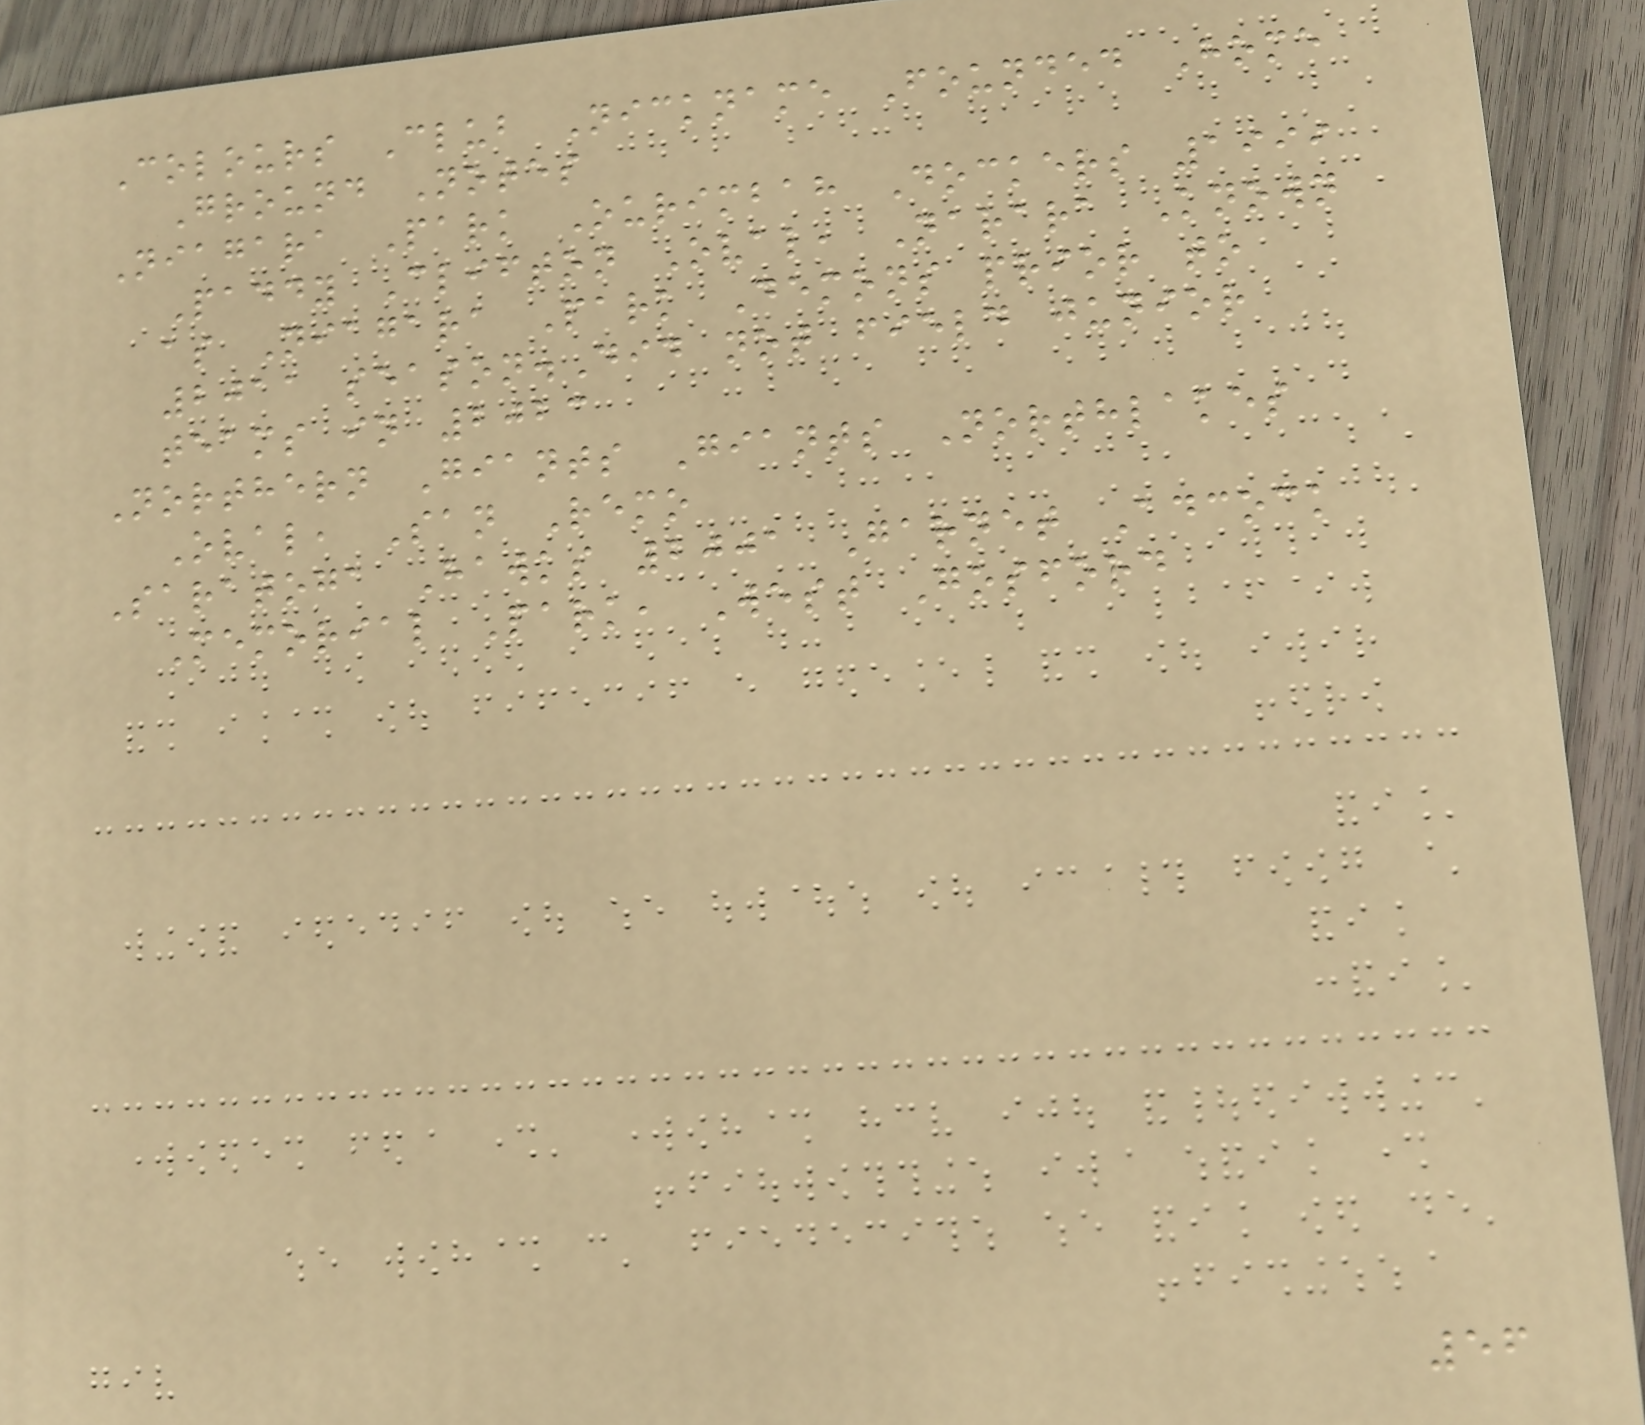Colours Club Nickname Founded Home
Ground Notes
Niagara Park Ourimbah Dockers 1999
Paddy Clifton Oval, Narara Known
as Niagara Park Demons prior to
2011 season.Did not field junior
teams in 2023
Northern Giants Giants Northlakes
Oval, San Remo
Saratoga Hawks 2001 Garnet Adcock
Memorial Park, West Gosford
56
